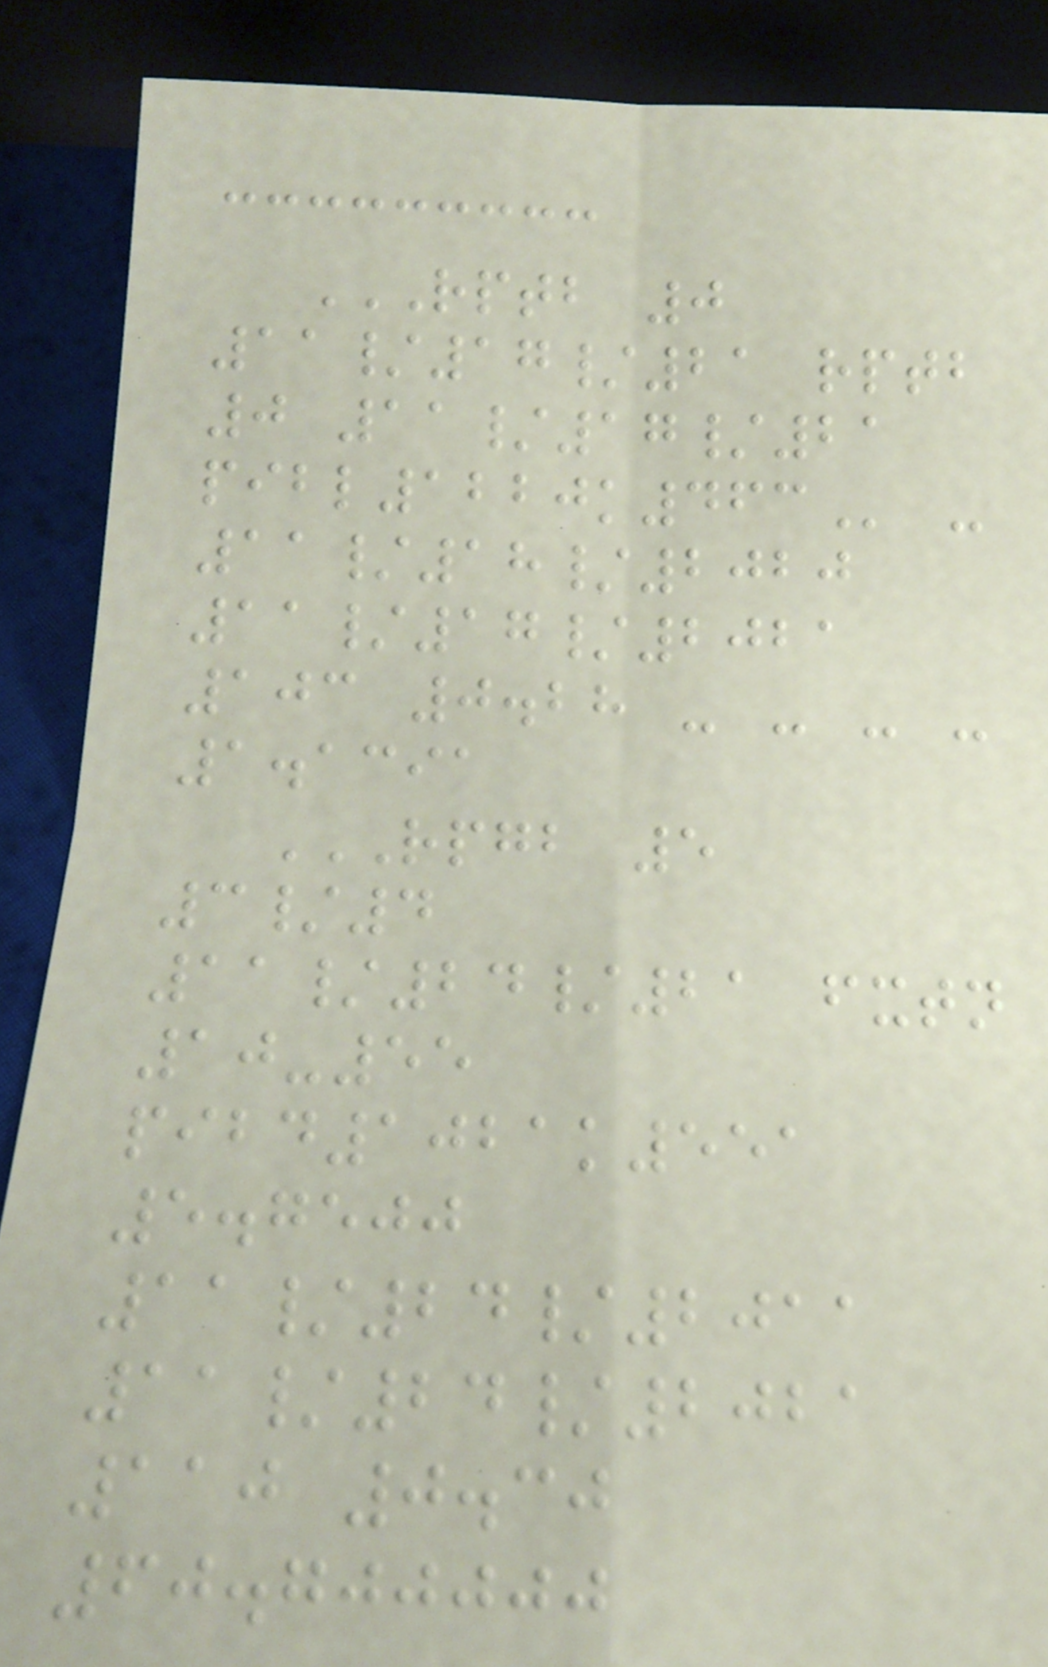RPTB 0
11/17/21 RPTB
0 11/17/21
PIBL1220K463 -
11/18/2020
11/17/2021
103 0.28 - - - -
1.1391
RPGB 5
3/4
11/24/21 FXTN
10-55
PIBD1021K551
5.7500
11/24/2011
11/24/2021
110 0.30
60.700000
